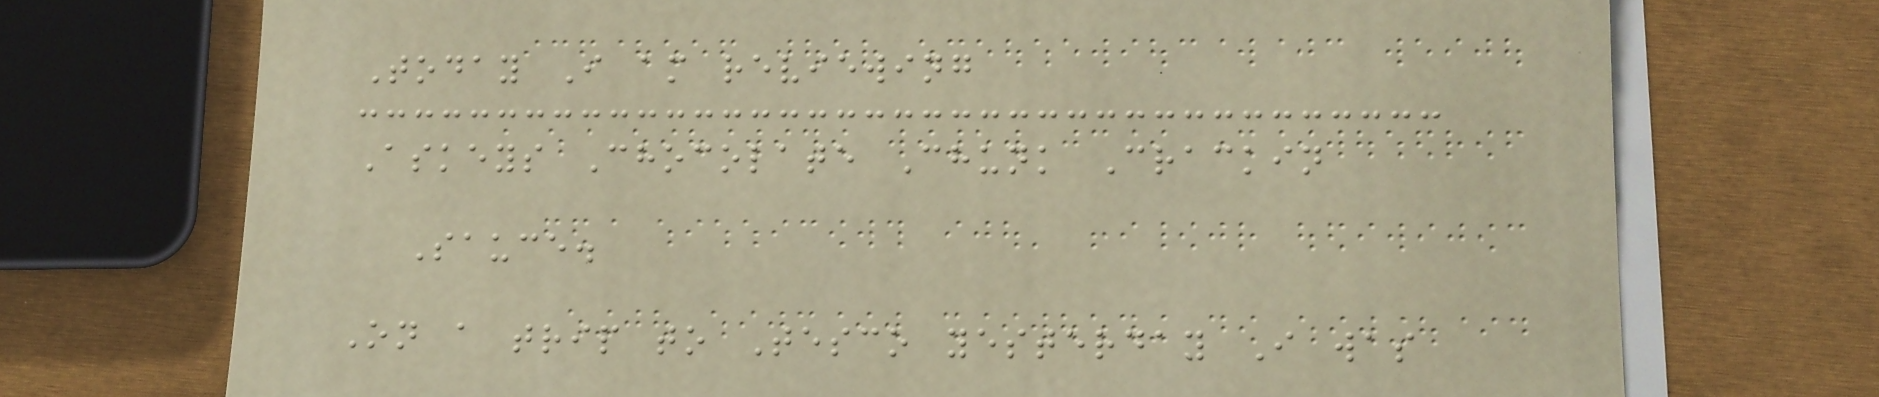Today I am reviewing
Askeys Chocolate Chunk Crackin
Sauce.
On a trip to Tesco yesterday I was
